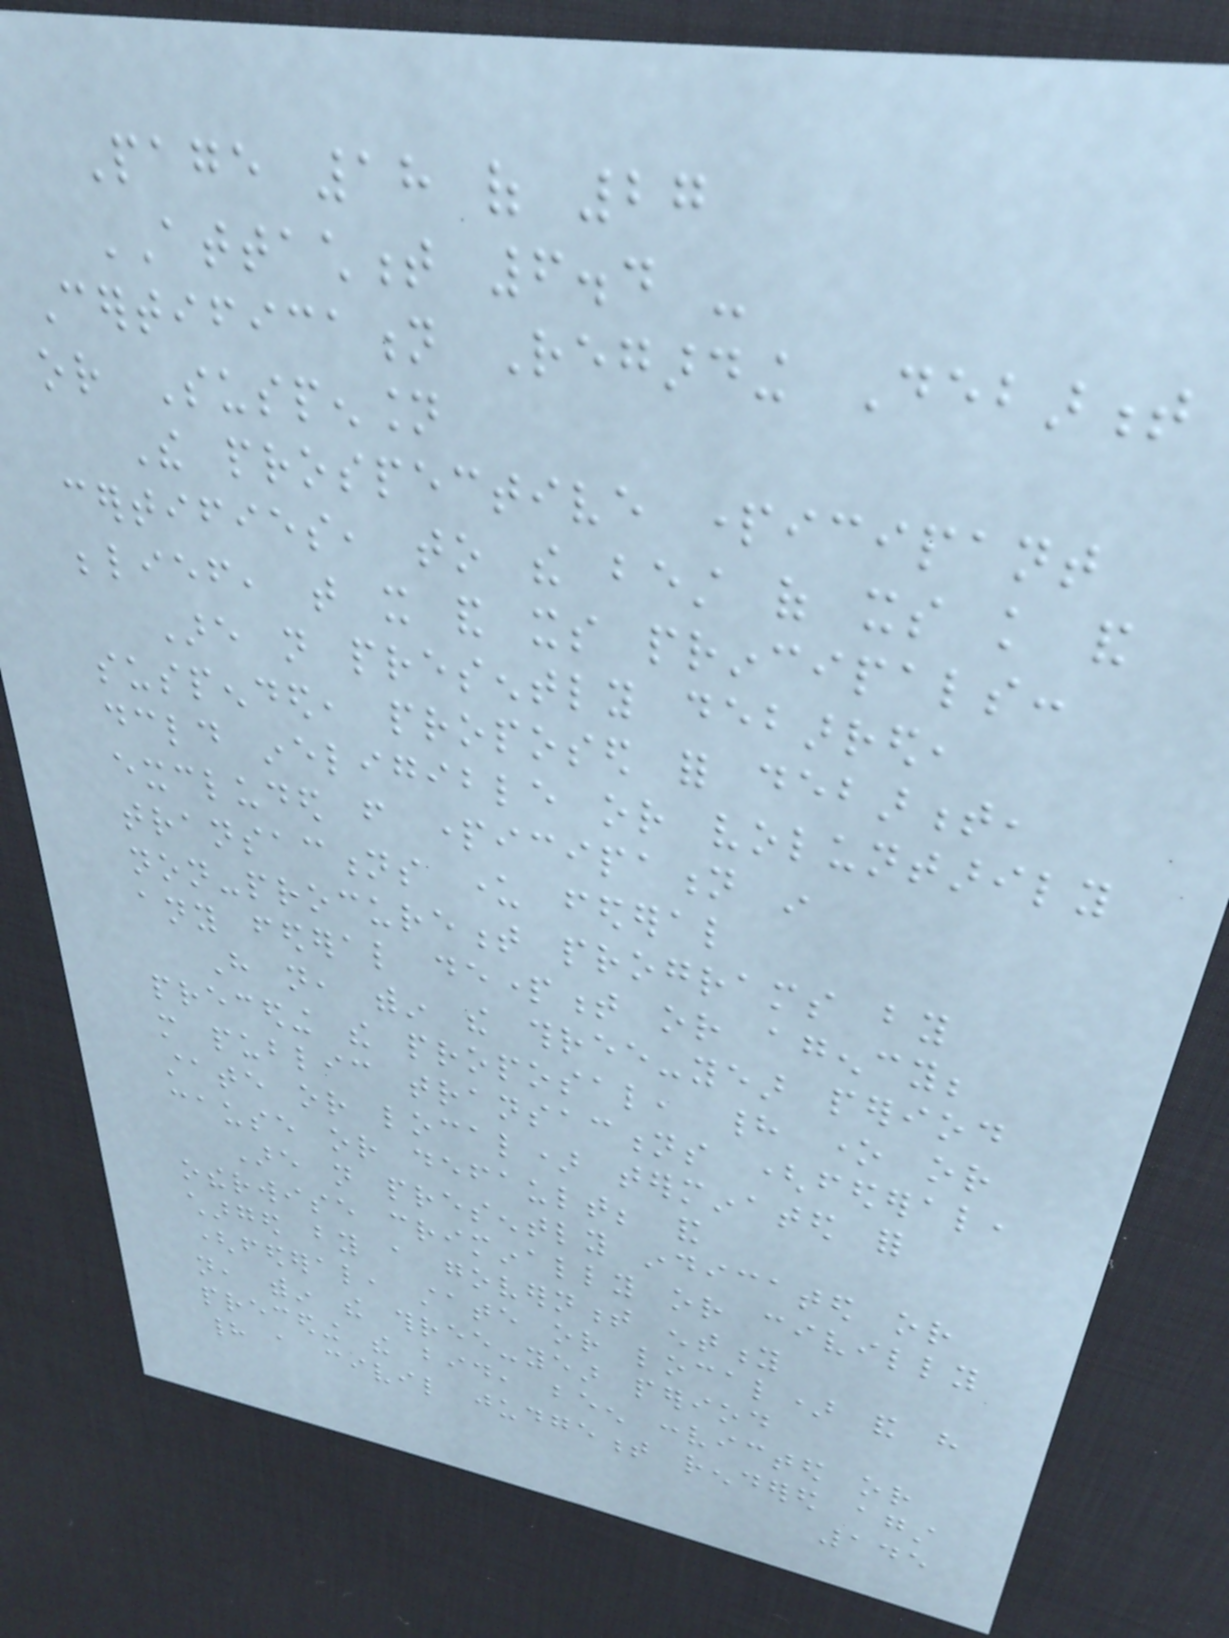Page 18 of 27
ATTACHMENT 6.4 -
Certification Regarding Debarment
or Suspension
The prospective participant
certifies, to the best of its knowledge and
belief, that it and its principals:
Are not presently debarred,
suspended, proposed for debarment,
declared ineligible or voluntarily
excluded from participation in
transactions under federal
non-procurement programs by
any federal department or agency;
Have not, within the three-year period
preceding the proposal, had one or
more public transactions (federal,
state or local) terminated for
cause or default; and
Are not presently indicated or
otherwise criminally or civilly
charged by a government entity
(federal, state or local) and have
not, within the three-year period
preceding the bid, been convicted or
had a civil judgement rendered against
145
